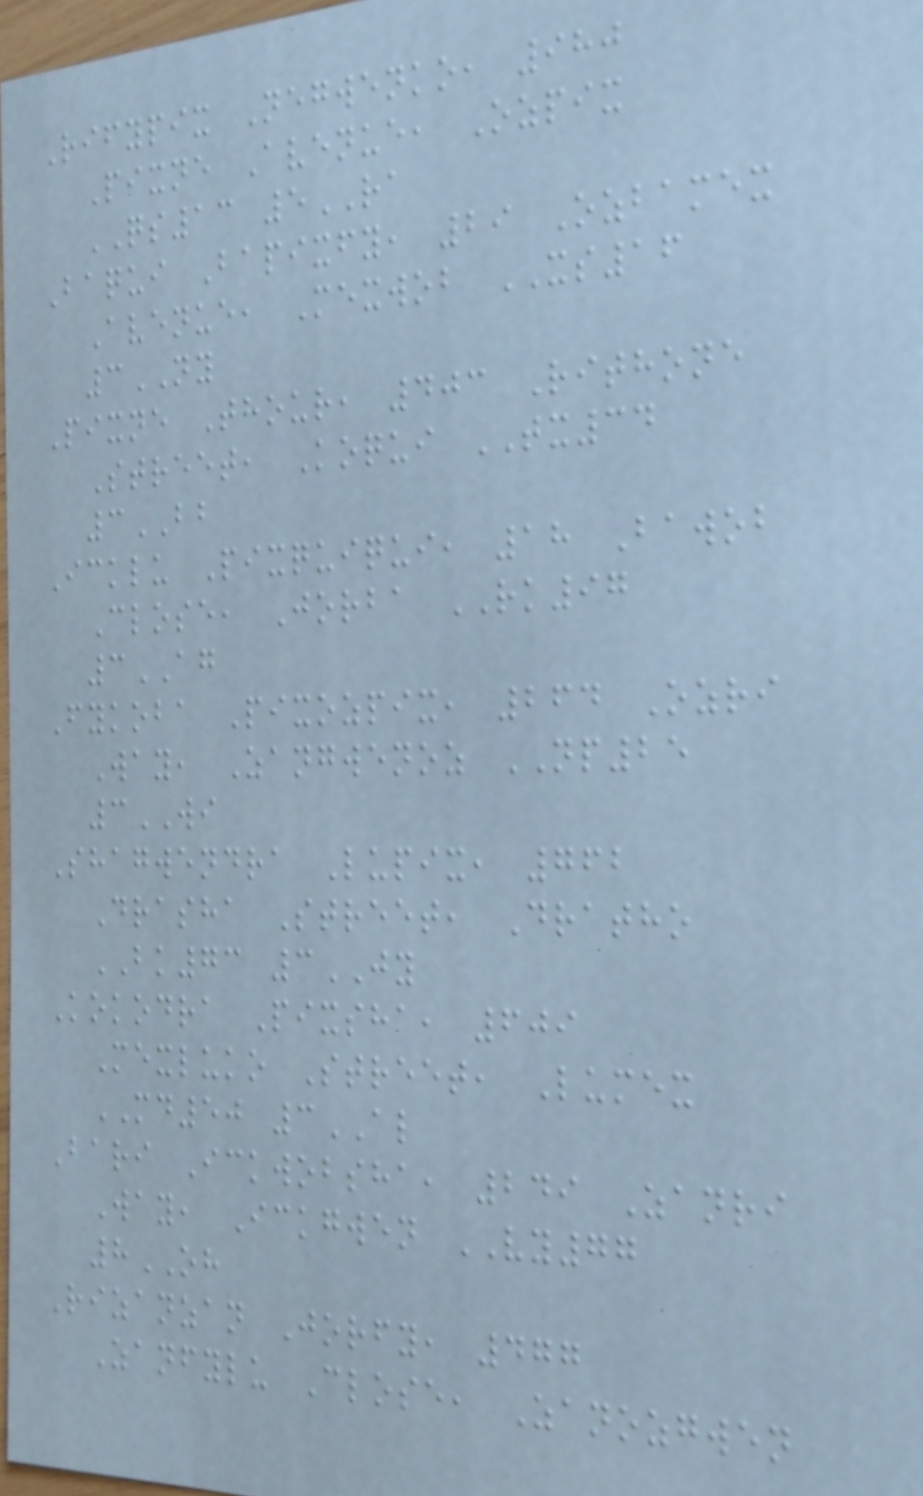Rifypix Negwenko, 980
Pixne Avenue, Ozpix
QS13 5RA
Baqui Bapixfy, 29 Ozbamex
Avenue, Mexwob XS16
3NY
Pixne Thour, 403 Rithone
Street, Koqui TX34
3BB
Icklu Pixquiqui, 18 Bawob
Close, Jorba RK97
3AG
Fykoba Pixozpix, 264 Ozri
Way, Zangwenoz NP25
3WI
Shagwendra Lupix, 762
Drasha Street, Dratho
BK73 3JY
Kokodra Pixsha, 609
Mexluko Street, Lumex
MD50 3AL
Bari Ickwobsha, 249 Zanri
Way, Ickgwen VY77
8OH
Rizanzan Jorfy, 477
Zanfylu Close, Zanozgwen
